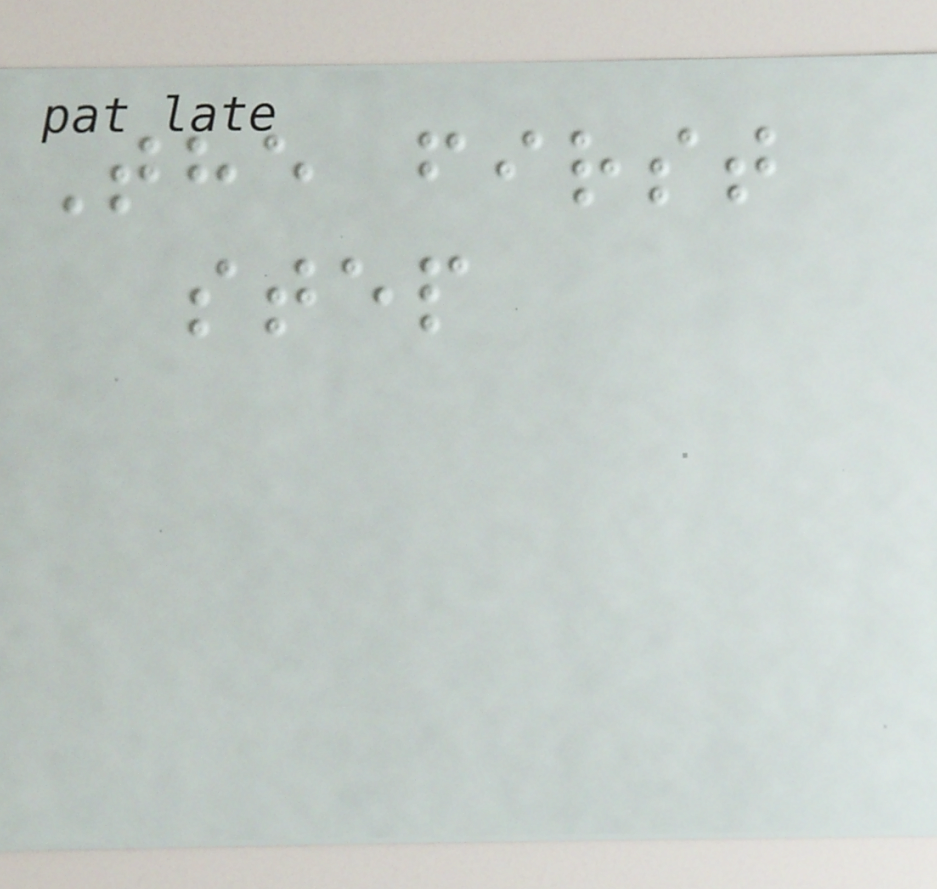The first
step
